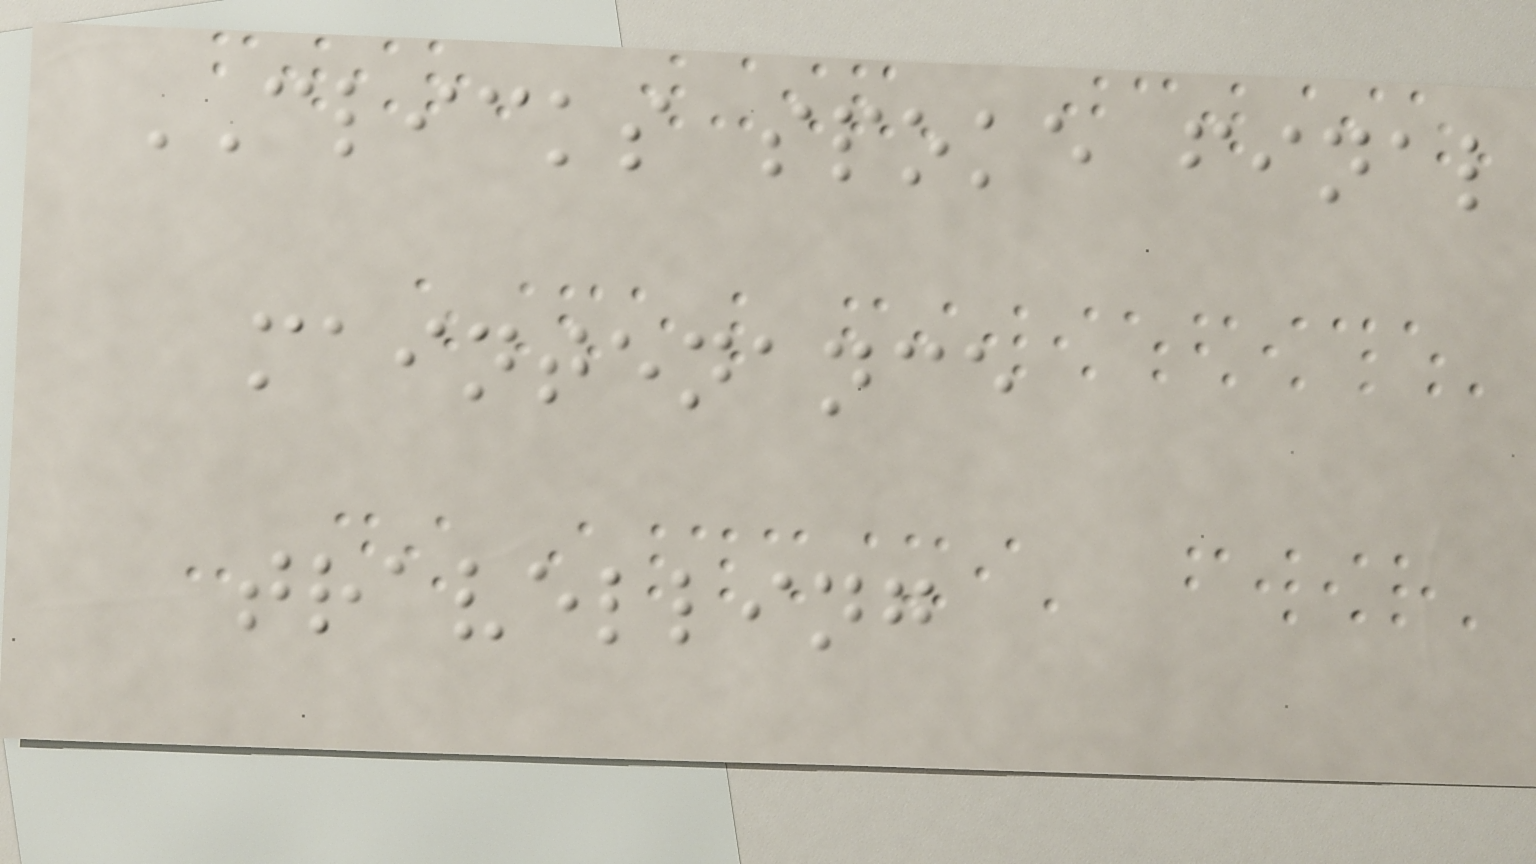CLICKS spoke final
maintenance
travelling
